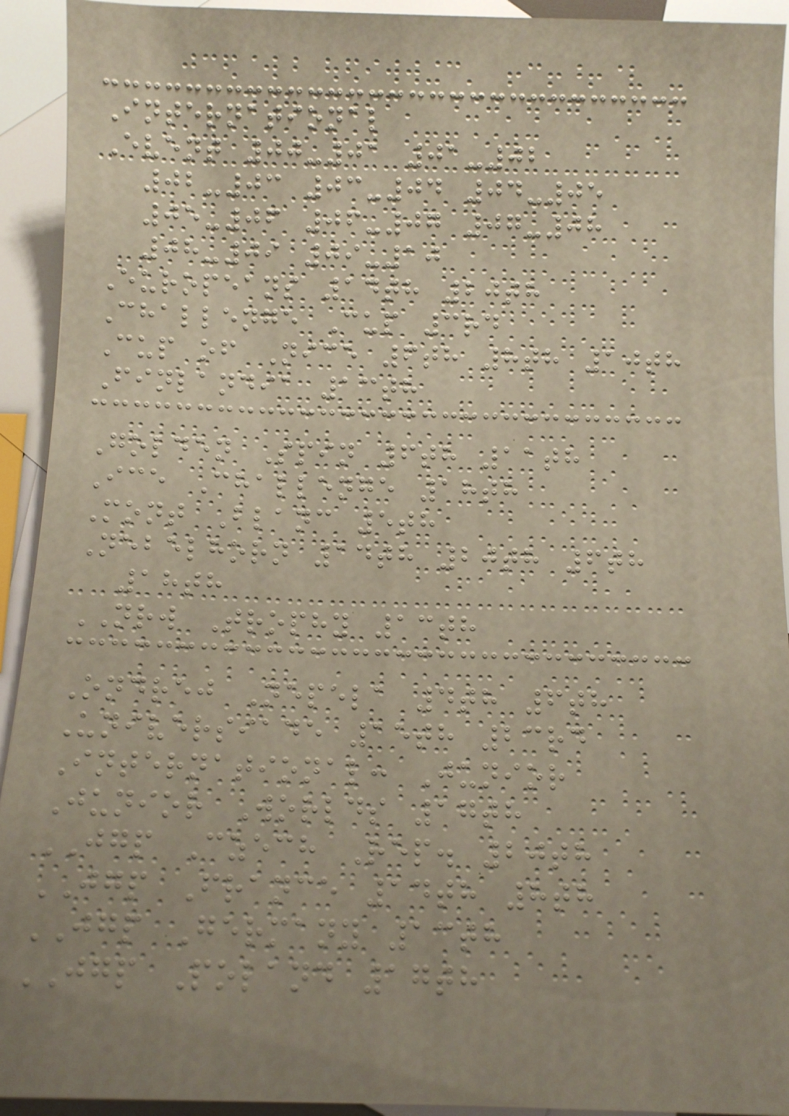International
Event 00-01 01-02
02-03 03-04 04-05
05-06 06-07 07-08
08-09 09-10
Europeans 14th 20th
Challenge Cup 3rd
Cup of Nice 6th 8th 10th
Finlandia 13th
Golden Spin 6th 11th
Ice Challenge 18th
Mont Blanc 5th
Nebelhorn 14th 20th 6th
18th
NRW Trophy 13th
Ondrej Nepela 4th 6th
Universiade 15th 23rd
International: Junior
Junior Worlds 17th
JGP Czech Rep. 20th
JGP France 14th 8th
JGP Germany 13th
JGP Poland 17th
